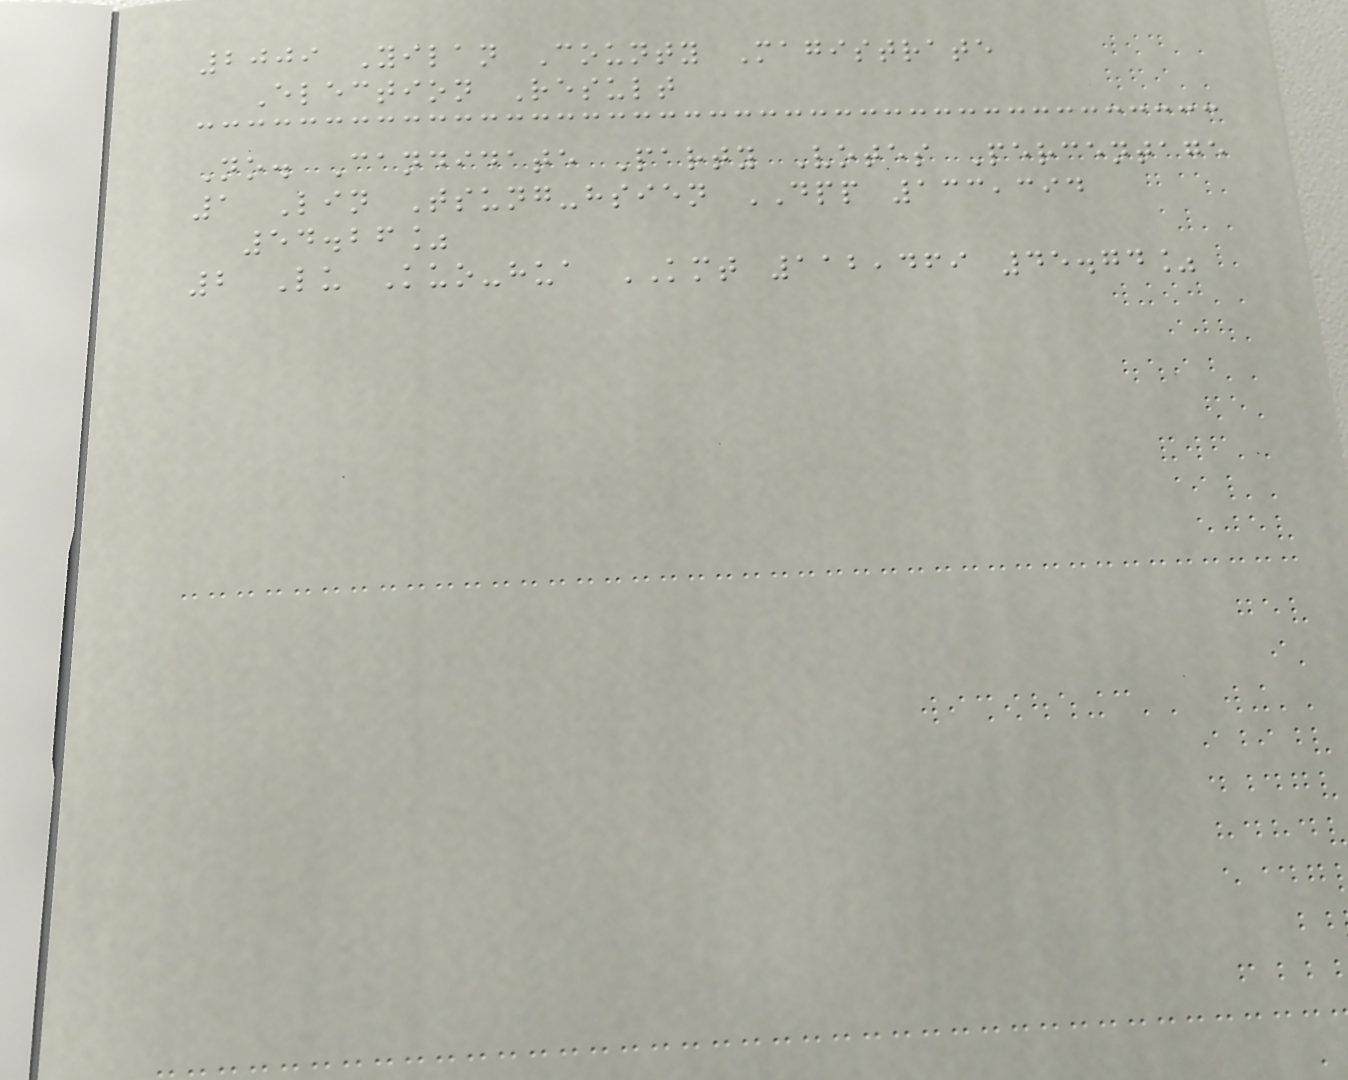2009 Yilan County Magistrate
Election Result
No. Candidate Party Votes Percentage
1 Lin Tsung-hsien DPP 133,394
54.26%
2 Lu Kuo-hua KMT 112,469 45.74%
